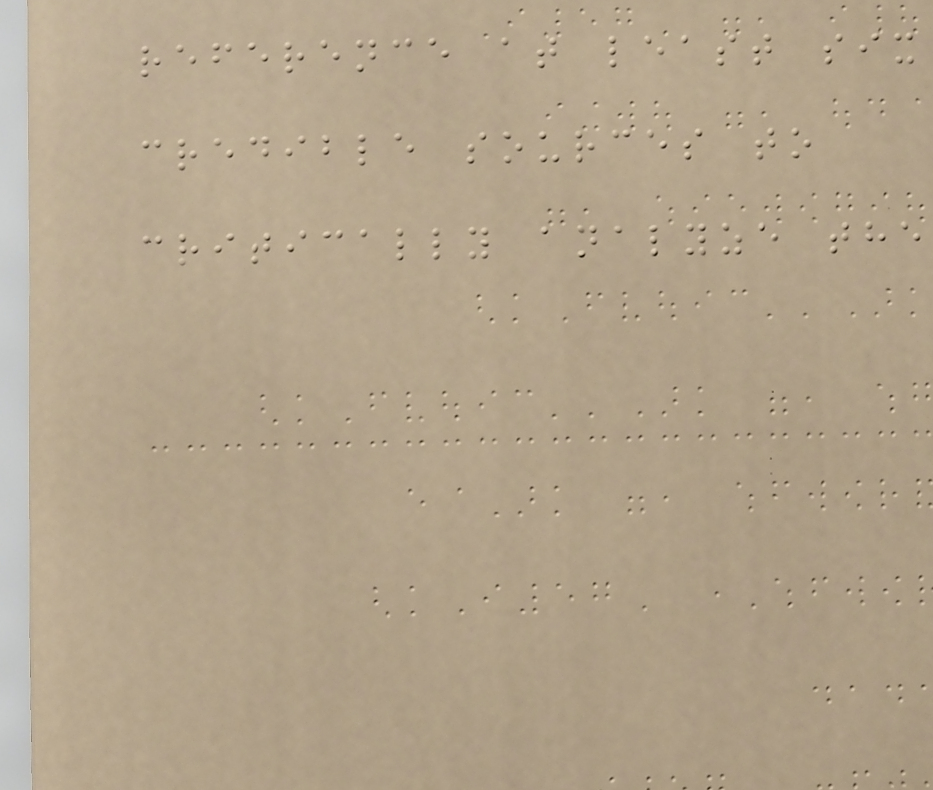reference at least six
credible sources to
critically analyze the
